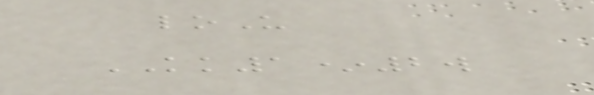loU
KK1*2w
